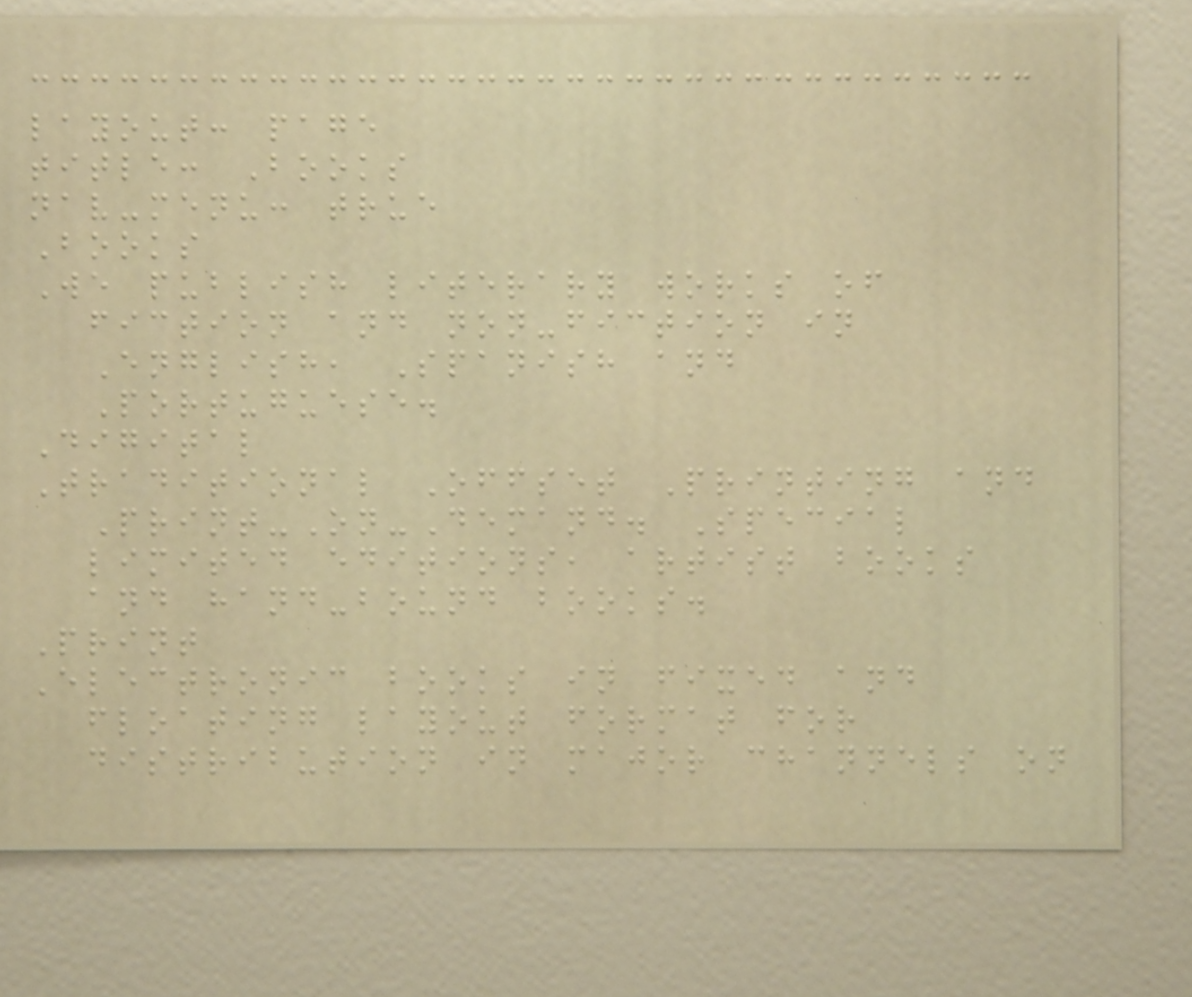layout: page
title: Books
nav-menu: true
Books
We publish literary works of
fiction and non-fiction in
English, Spanish and
Portuguese.
Digital
Traditional Offset Printing and
Print-On-Demand. Special
limited editions, artist books
and hand-bound books.
Print
Electronic books in fixed and
floating layout format for
distribution in major channels on
